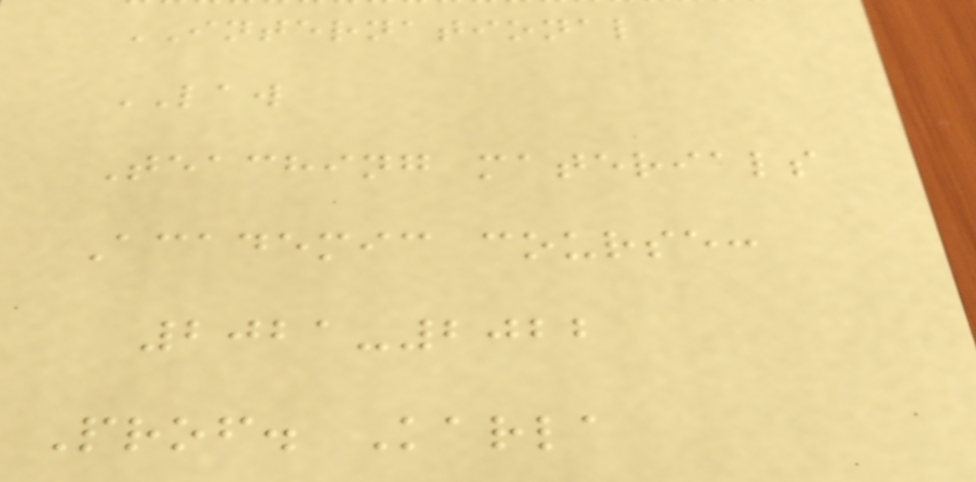INTERNATIONAL
LAW
Teaching materials
Academic course:
2021-2022
Prof. Karla
